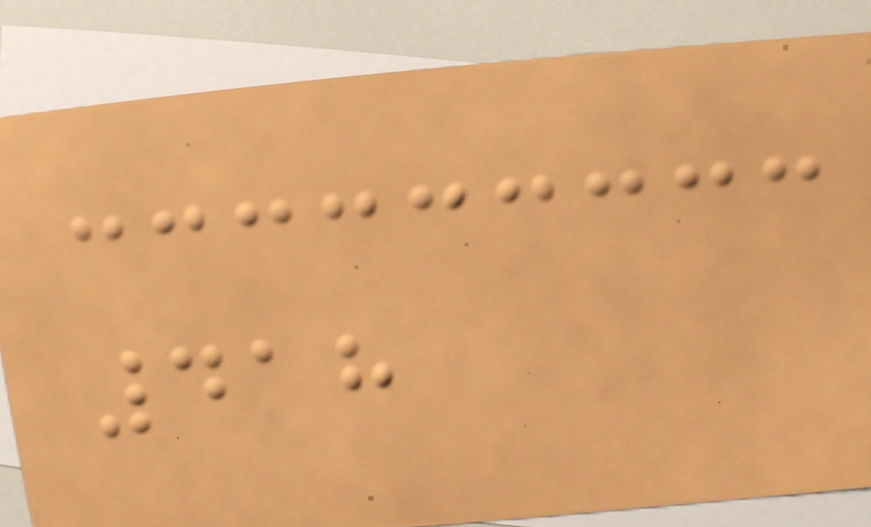418
